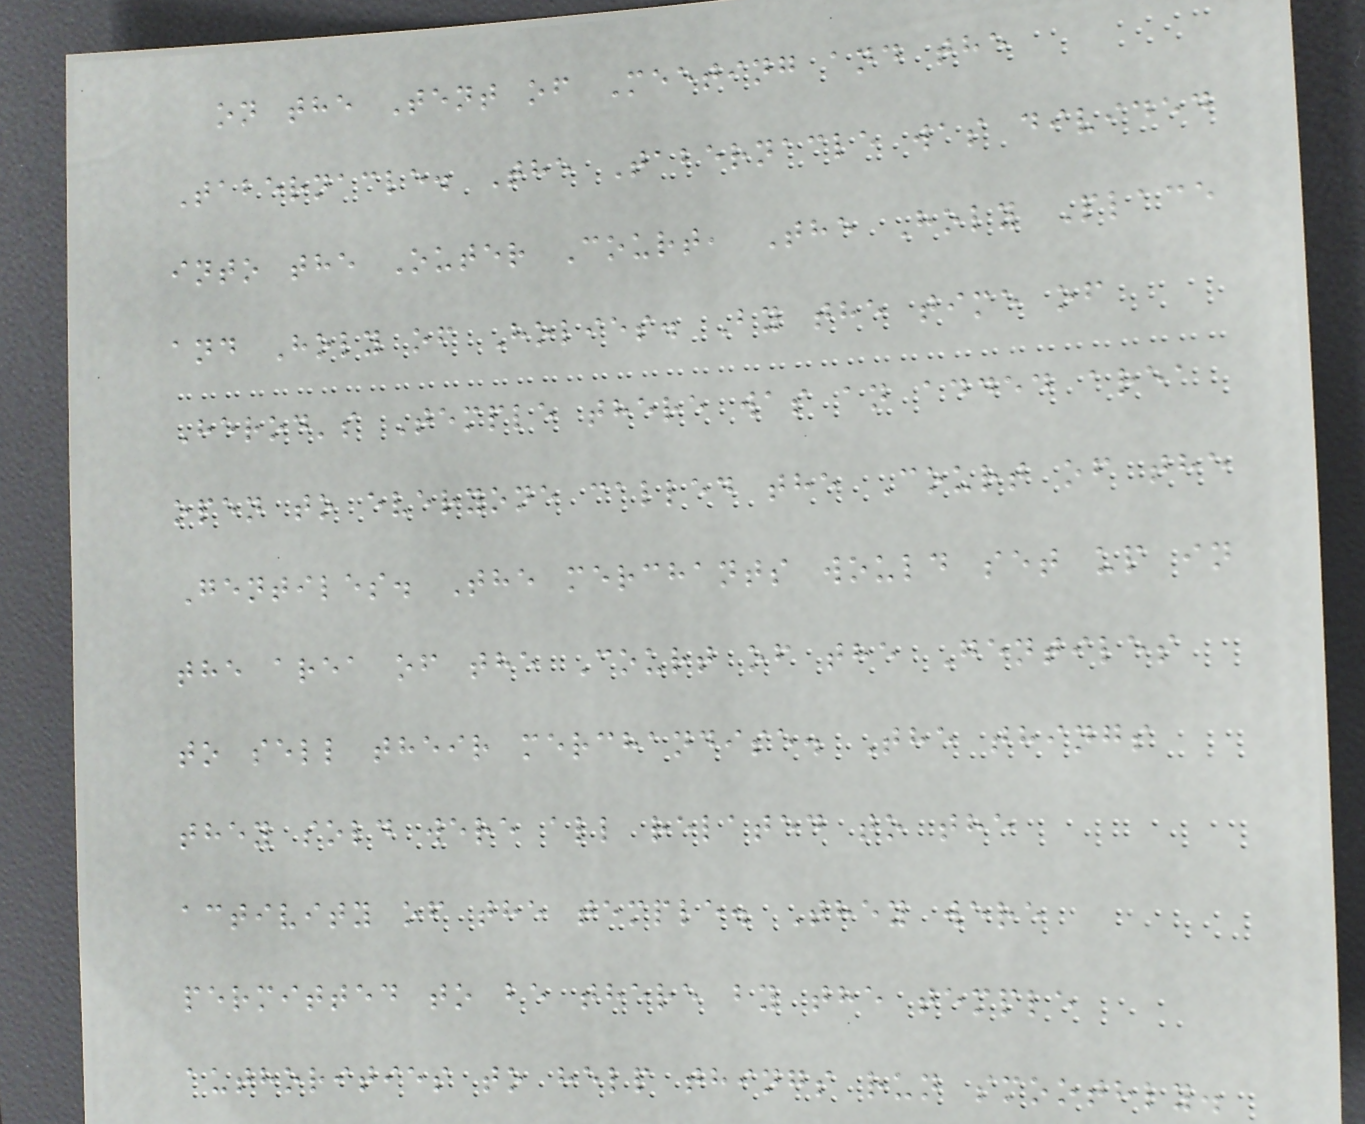on the Tent of Meeting and the
Tabernacle. The Tabernacle was divided
into the Outer Court, The Holy Place
and Holy of Holies. By the time of
Herod's Temple there was an added area
open to everyone called the Court of the
Gentiles. The merchants would set up in
the area of the Court of the Gentiles
to sell their merchandise. The things
they sold were all related to the
activity of the temple. They were
permitted to be there by the temple
authorities to help things run smoothly.
